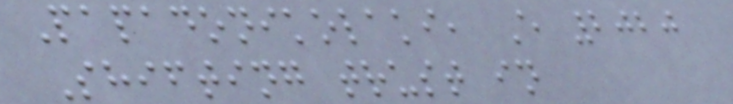Papadonikolaki, E 2020
Shifting trust in
